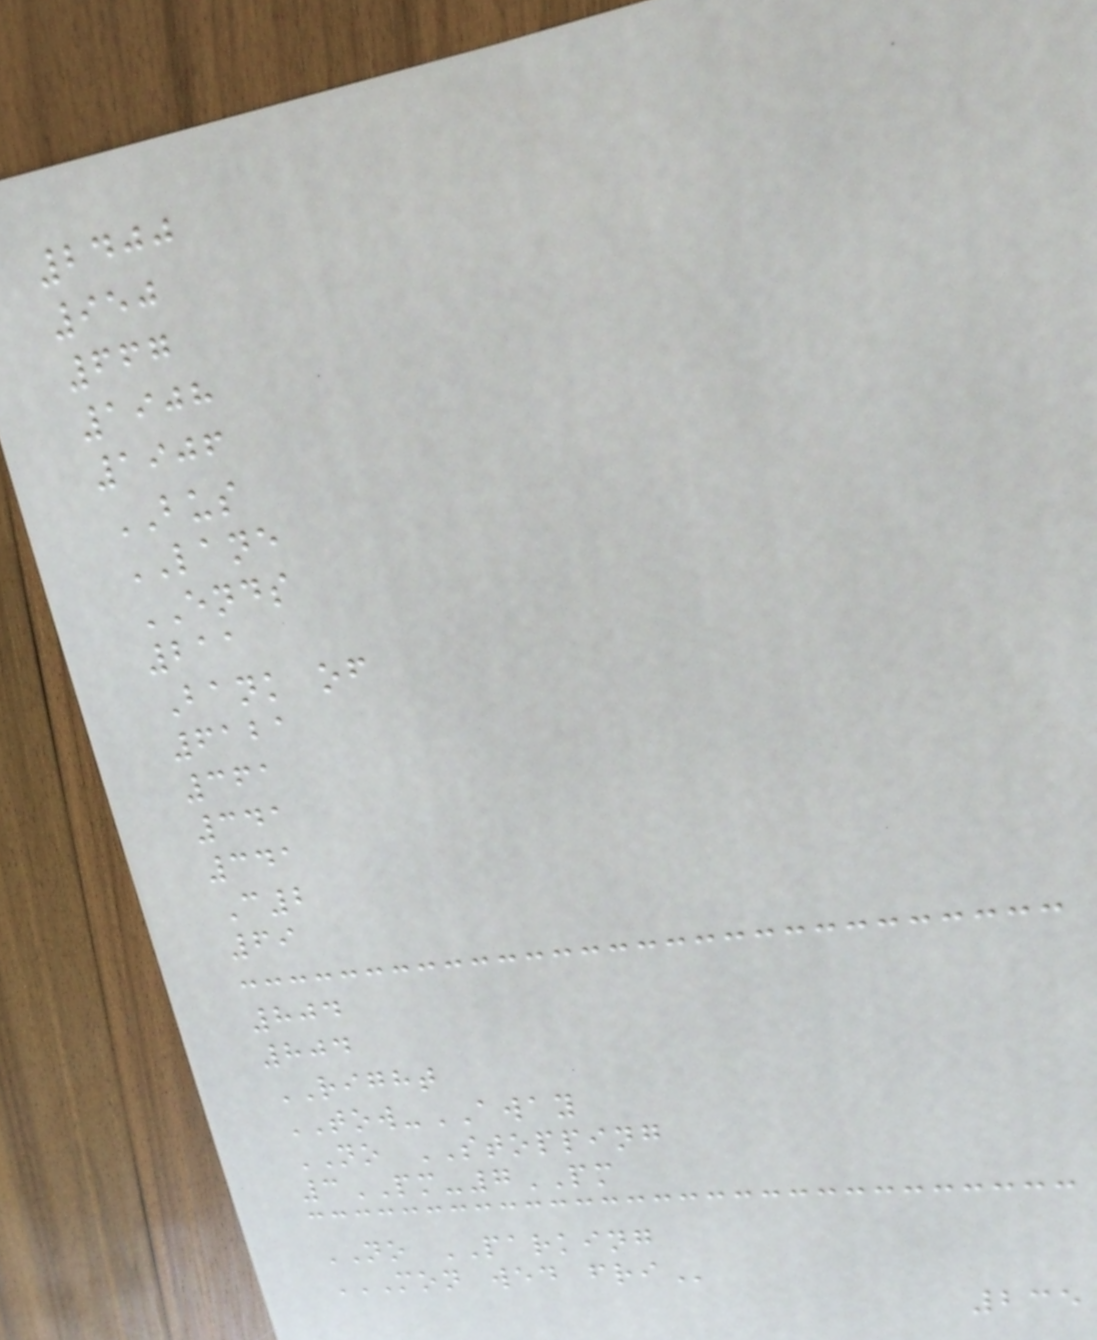2400
950
667
1908
1906
BUS
LANE
ENDS
211
Bank of
6121
361
341
341
C2
69
804
804
RIGHT
TOW-AWAY
NO STOPPING
3PM-7PM
NO PARKING
MON WED FRI
235
